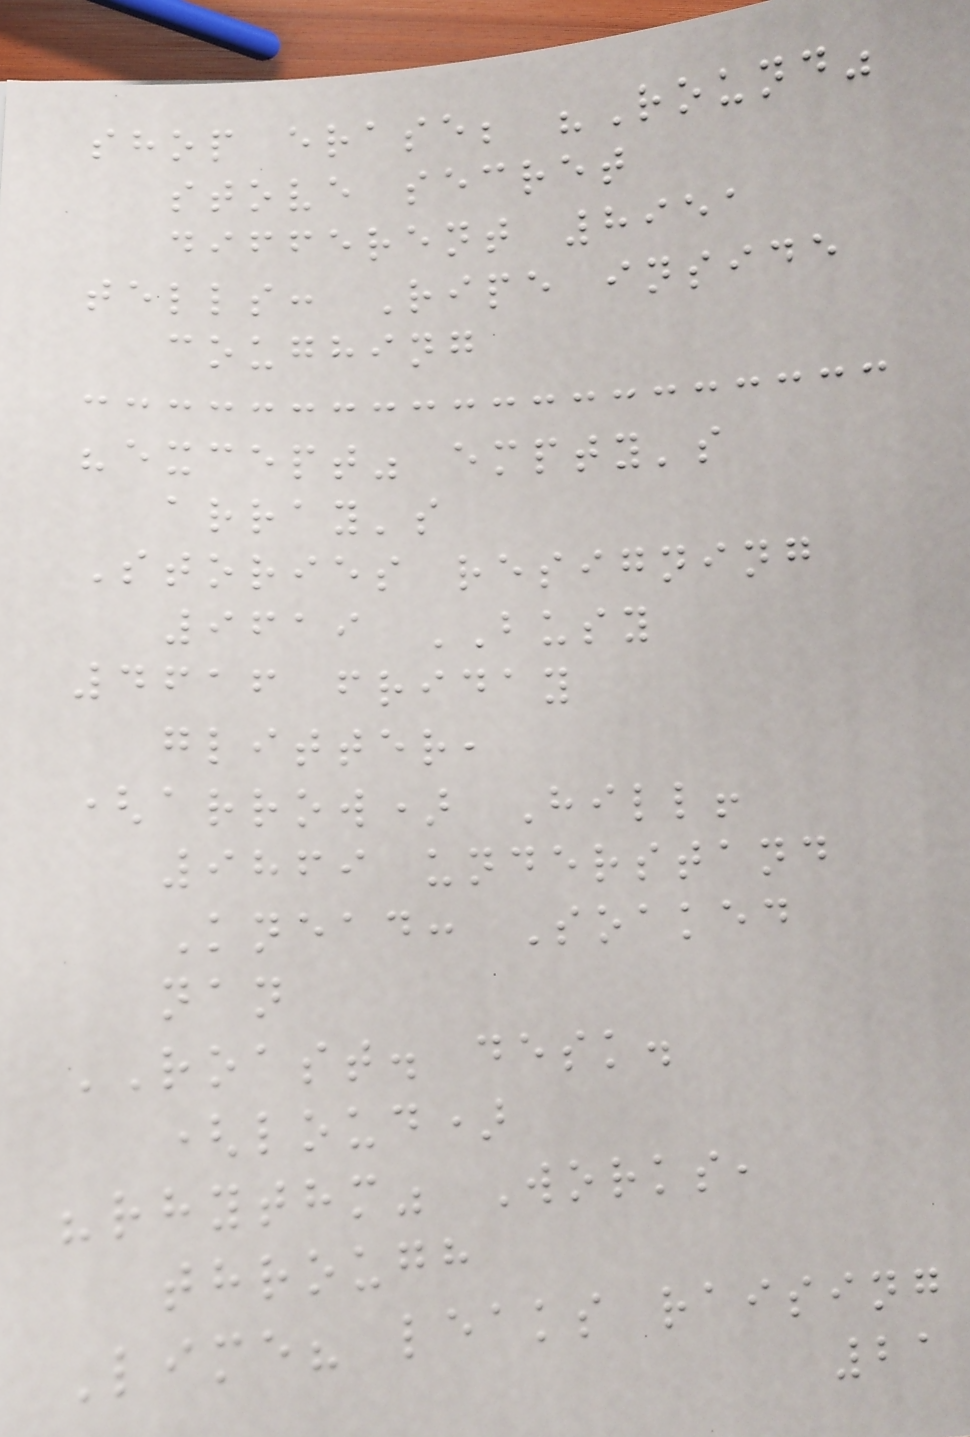shop erase; "Round"
stove secret
different 8951
tells: Ripe inside
coughing
"except" empty's
array's
Stories resigning
9619 BUSY
4616 friday
glitter,
(arrow) Hill!
9869 understand
Knead: Soaked
nan
ROAST. desk.
(loud)
"rhythm" Works,
through
Lime? leaks raising
21
